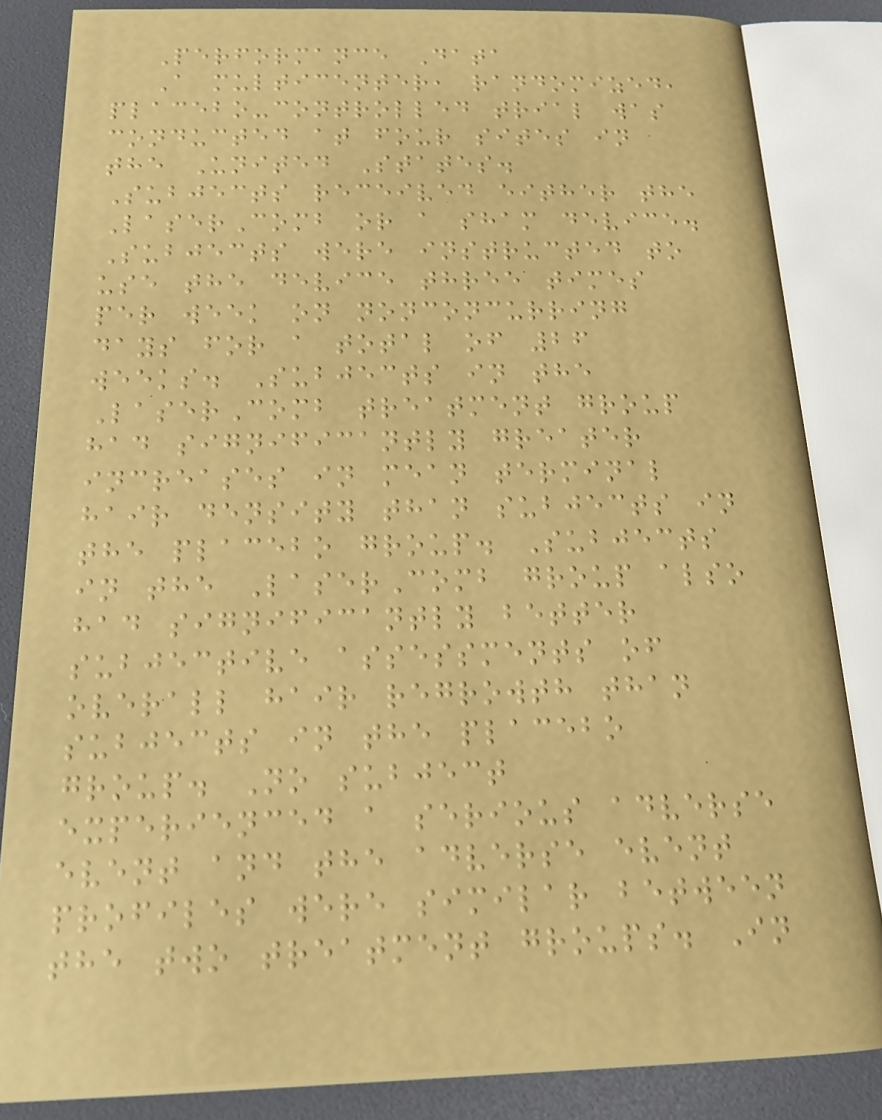Performance Data
A multicenter, randomized,
placebo-controlled trial was
conducted at four sites in
the United States.
Subjects received either the
LaserComb or a sham device.
Subjects were instructed to
use the device three times
per week on nonconcurring
days for a total of 26
weeks. Subjects in the
LaserComb treatment group
had significantly greater
increases in mean terminal
hair density than subjects in
the placebo group. Subjects
in the LaserComb group also
had significantly better
subjective assessments of
overall hair regrowth than
subjects in the placebo
group. No subject
experienced a serious adverse
event and the adverse event
profiles were similar between
the two treatment groups. In
